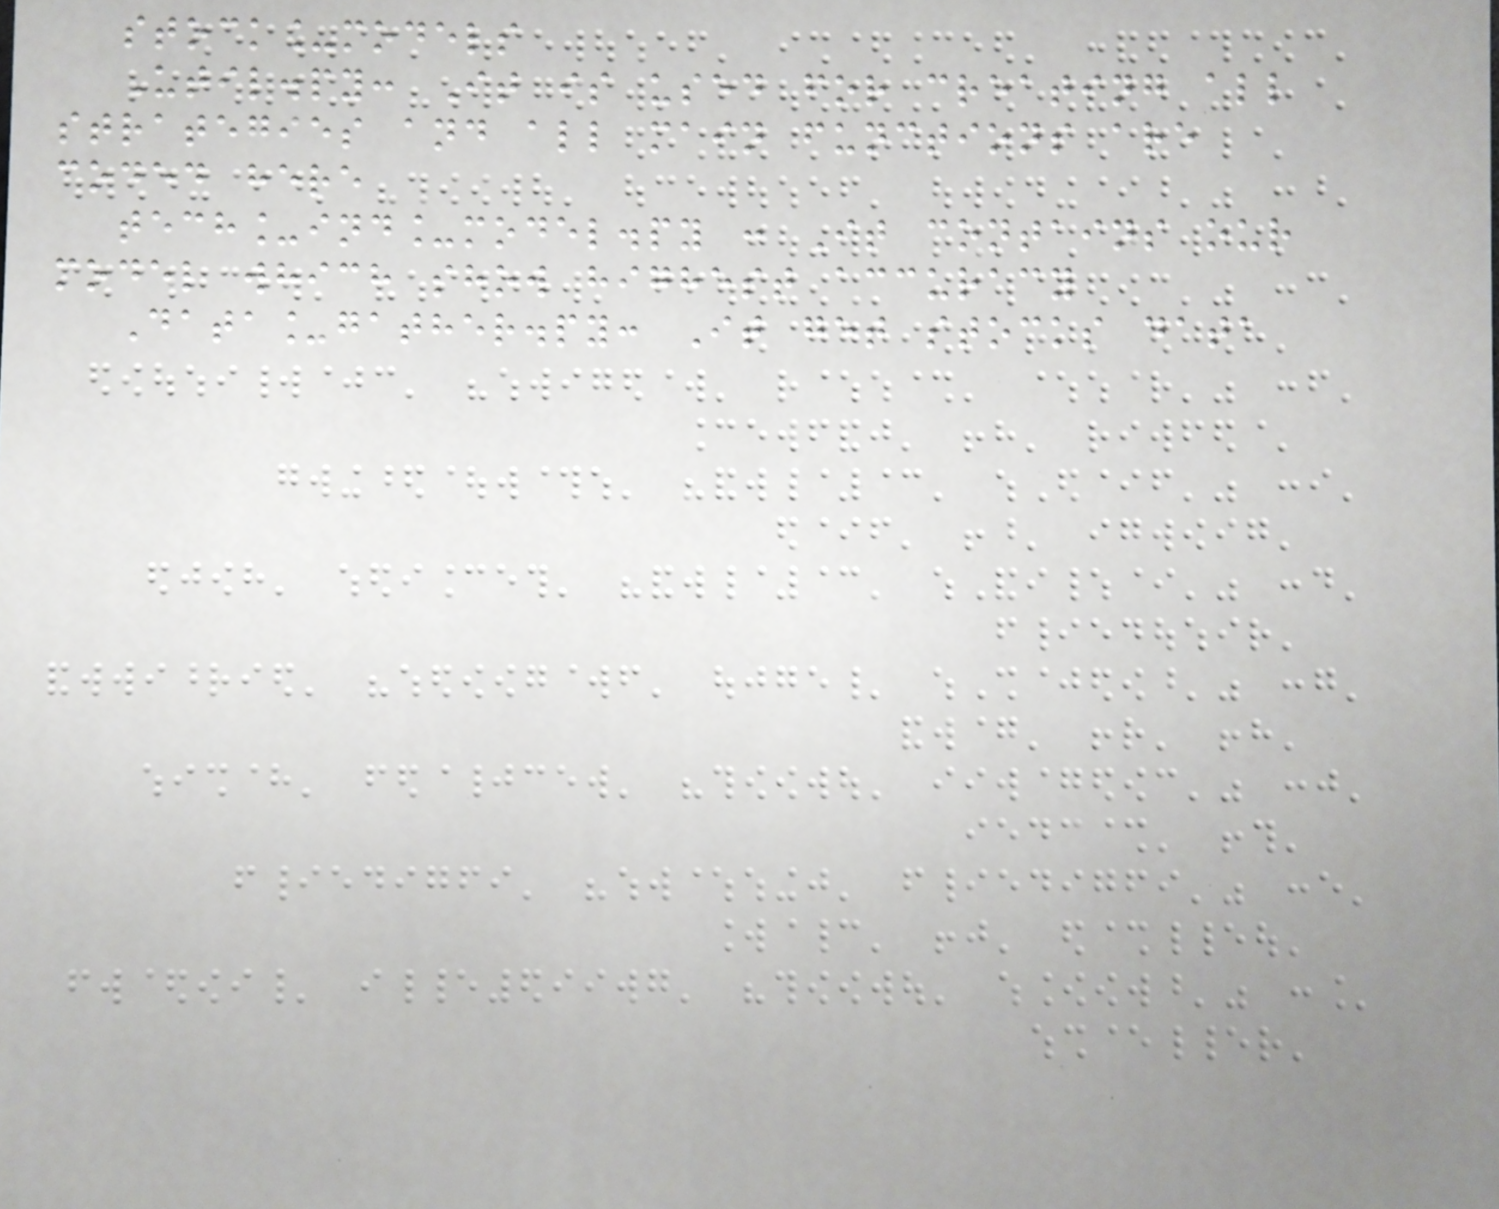stock_models
Util.py: It is used for creating all
strategies and all main functions are
coded here
tech_ind_model.py : It contains our
model which show highest accuracy
Data_gather.py: It get stocks data
